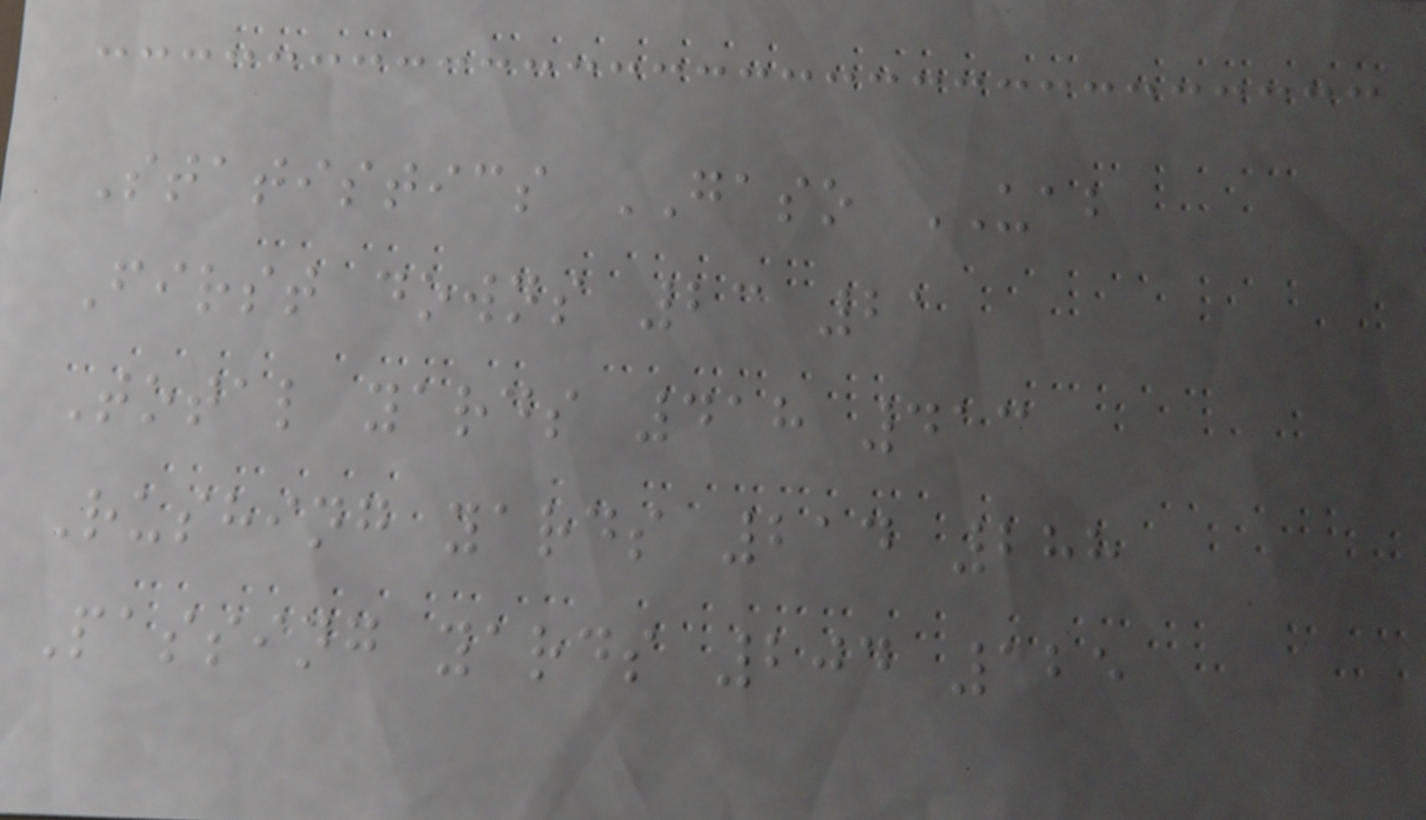Statistics GASO UAB
First downs 23 21
Total yards 418 413
Rushing yards 214 288
Passing yards 204 125
